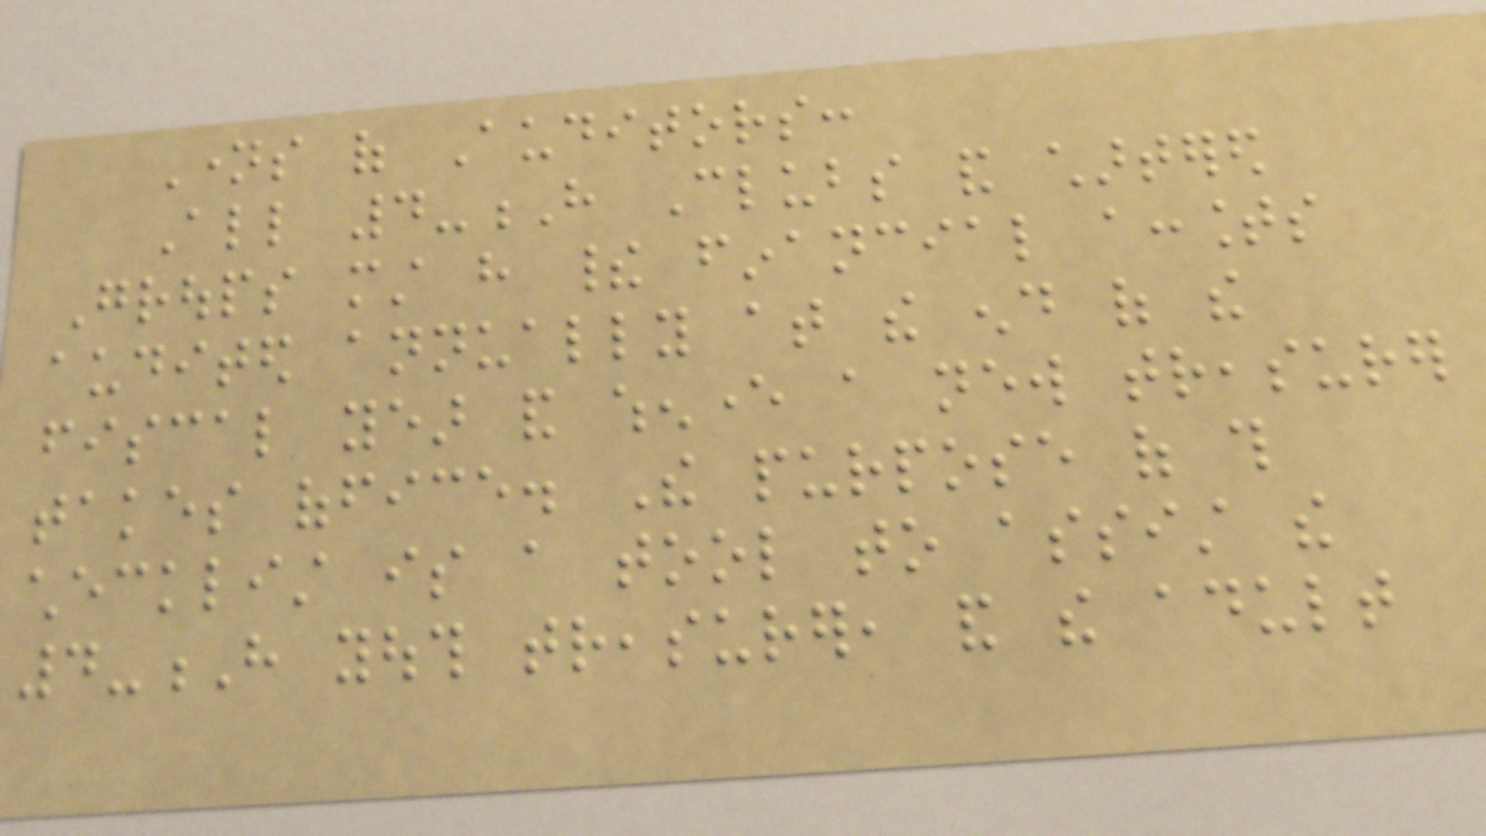Names of Auditors:
All 4-H Clubs and chartered
Groups must have their financial accounts
audited annually at the end of the
fiscal year and whenever a new treasurer
takes office. The purpose of this
checklist is a tool to assist the
4-H youth treasurer, and the adult
